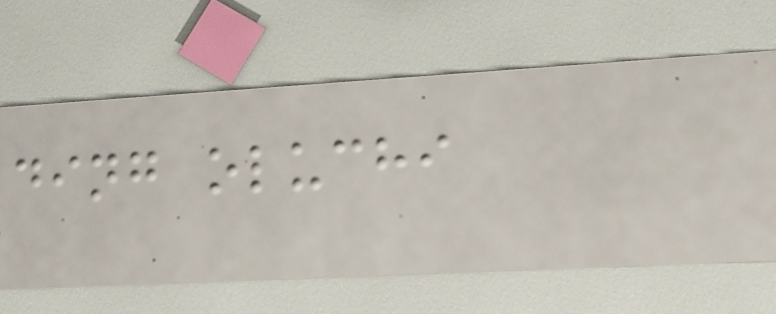ding oluchi
